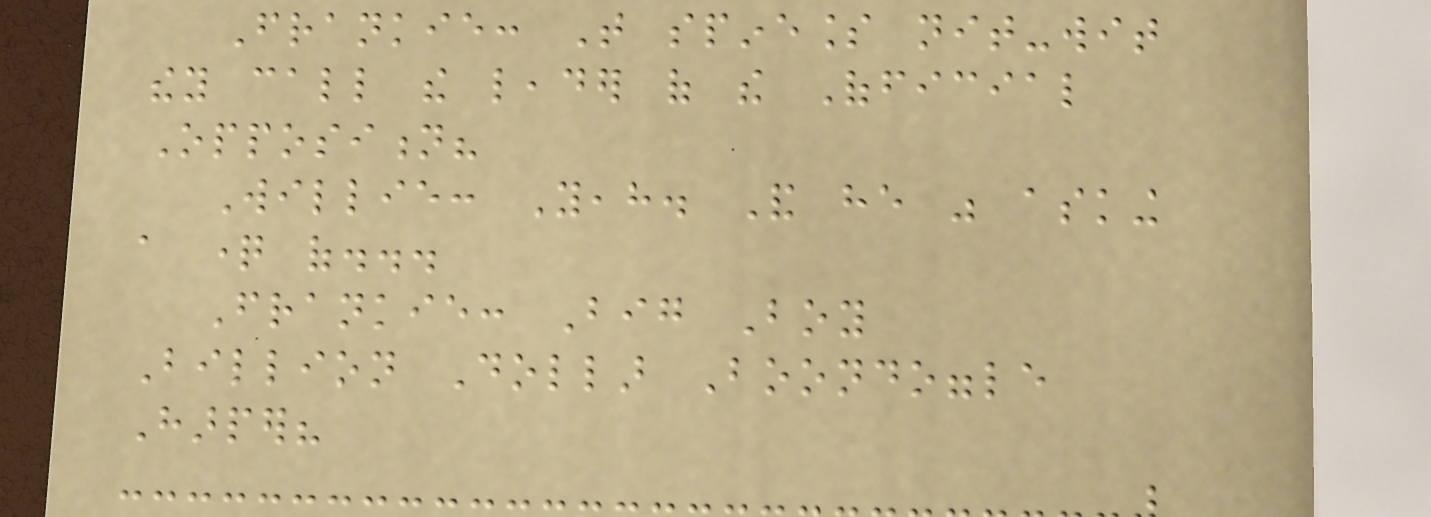Frankie: That spineless nit-wit
they call the leader of the Official
Opposition?
Willie: Yeah. And he was asking
a question of...
Frankie: Big Boy
Billion Dollar Boondoggle
Harper?
